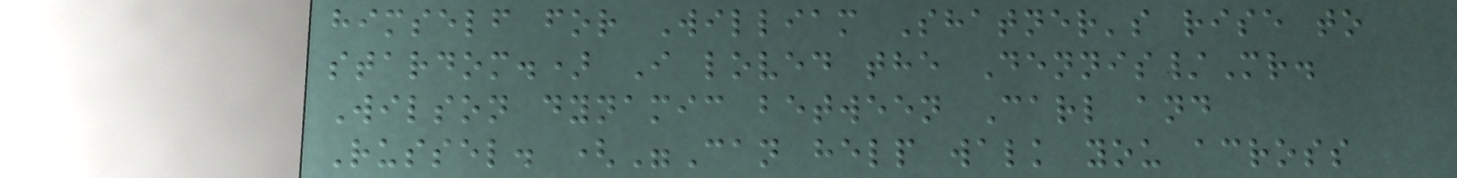himself for William Shatner's rise to
stardom.) I loved the Dennis/Mr.
Wilson dynamic between Carl and
Russel. ("Can help walk you across
